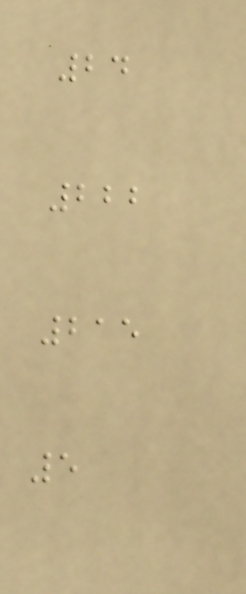24
222
215
5
